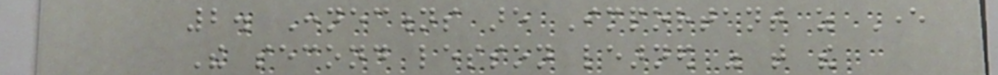2. Connections are Important as Ever
The second lesson learned was that the
